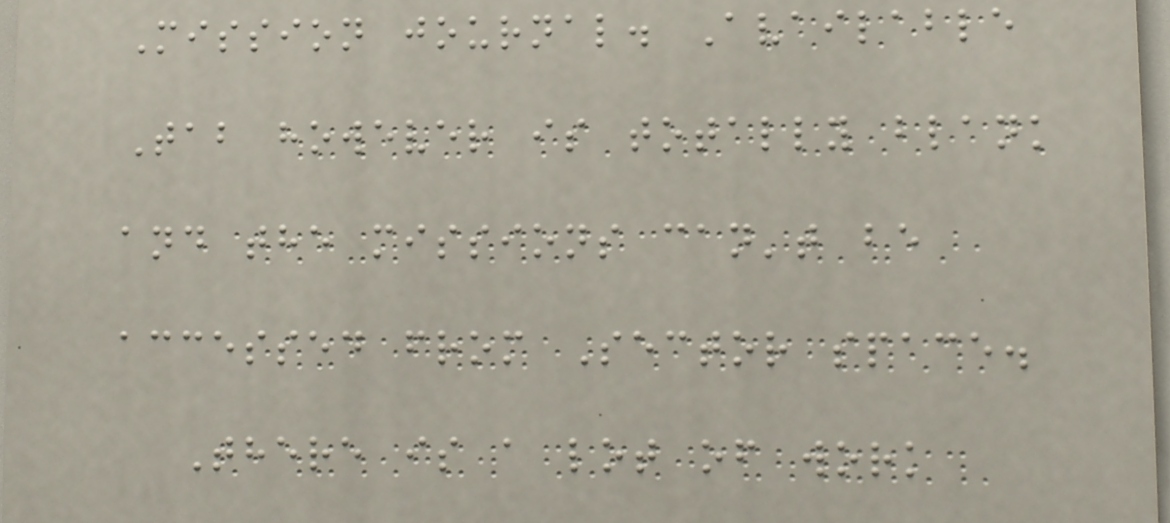Mission journal. Available
Tab however is totally blank
and the missions can't be
accessed from Sector space.
There is a lot of work
